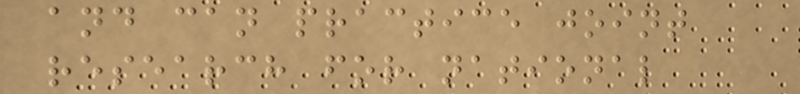and can practice joint
research for national
